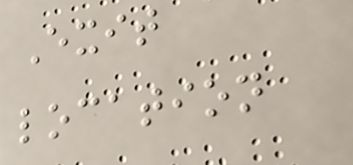Exit
location
